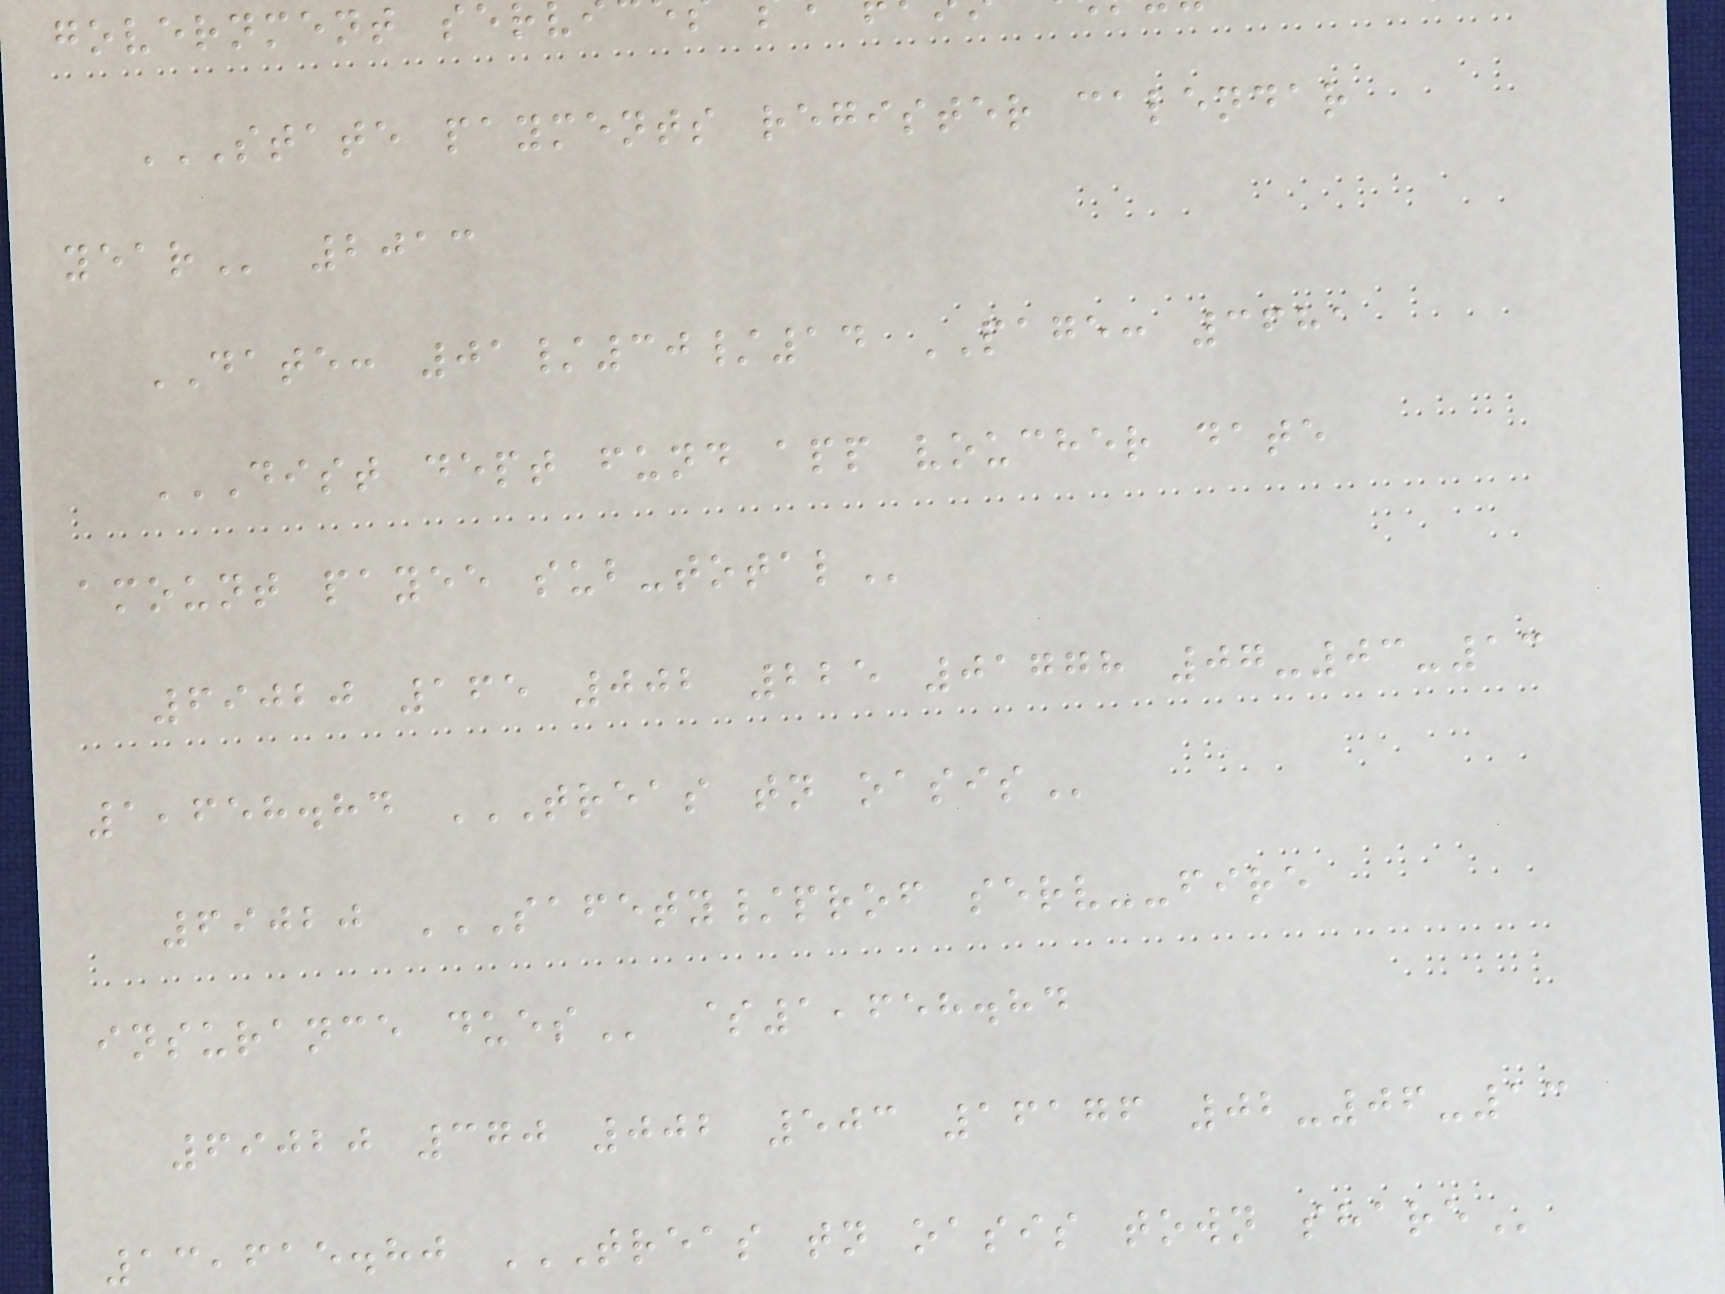STATE PAYMENTS REGISTER CALENDAR
2013
DATE: 01/30/14 PAGE: 3681
DIST DEPT FUND APP VOUCHER DATE
amount payee
69020 165 002 225 01778 07-03-13
1,658.84 TREAS TN OASIS
69020 SAFETY/PROF SERV--FIRE
insurance
69020 370 002 503 16176 02-06-13
13,615.80 TREAS TN OASIS TOWN SHARE
